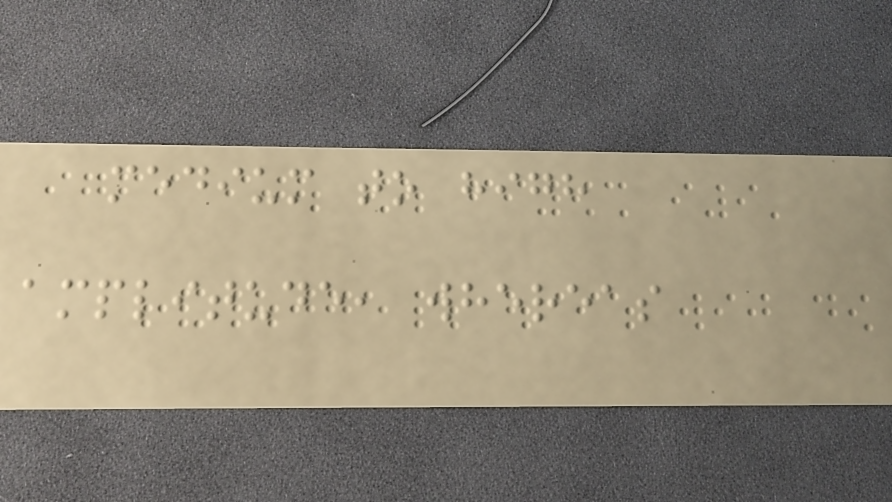medium to high
amplitude, whereas
